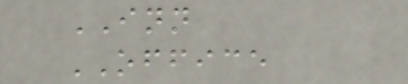INN
OFFICE
